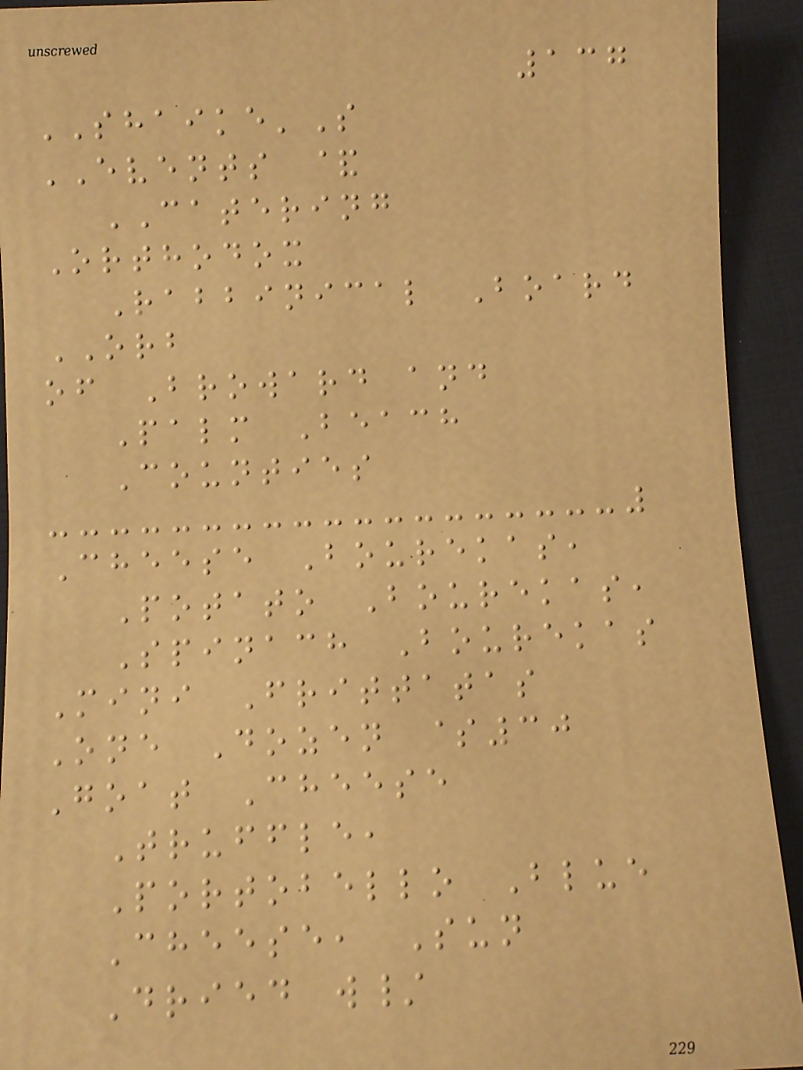137
SHAIKE'S
EVENTS &
CATERING
Orthodox
Rabbinical Board
ORB
of Broward and
Palm Beach
Counties
Cheese Bourekas,
Potato Bourekas,
Spinach Bourekas
Mini Frittatas
One Dozen $30
Goat Cheese
Truffle,
Portobello Blue
Cheese, Sun
Dried w/
